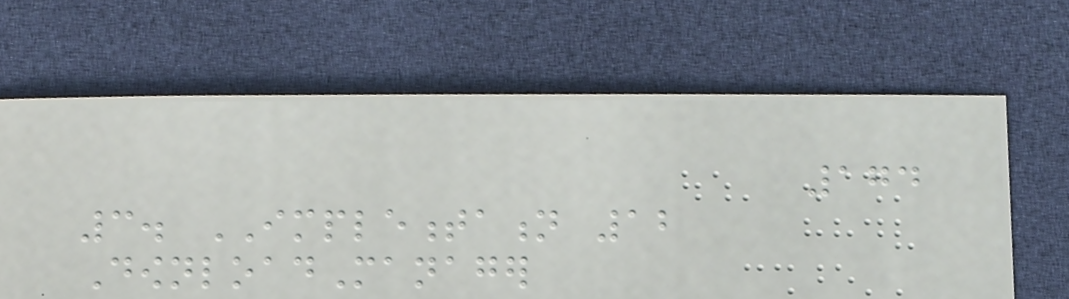174
3. IMPLEMENTATION 12
DownloadManager
